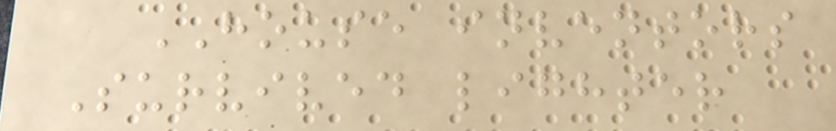HOUSE inventors
Survived lighter
